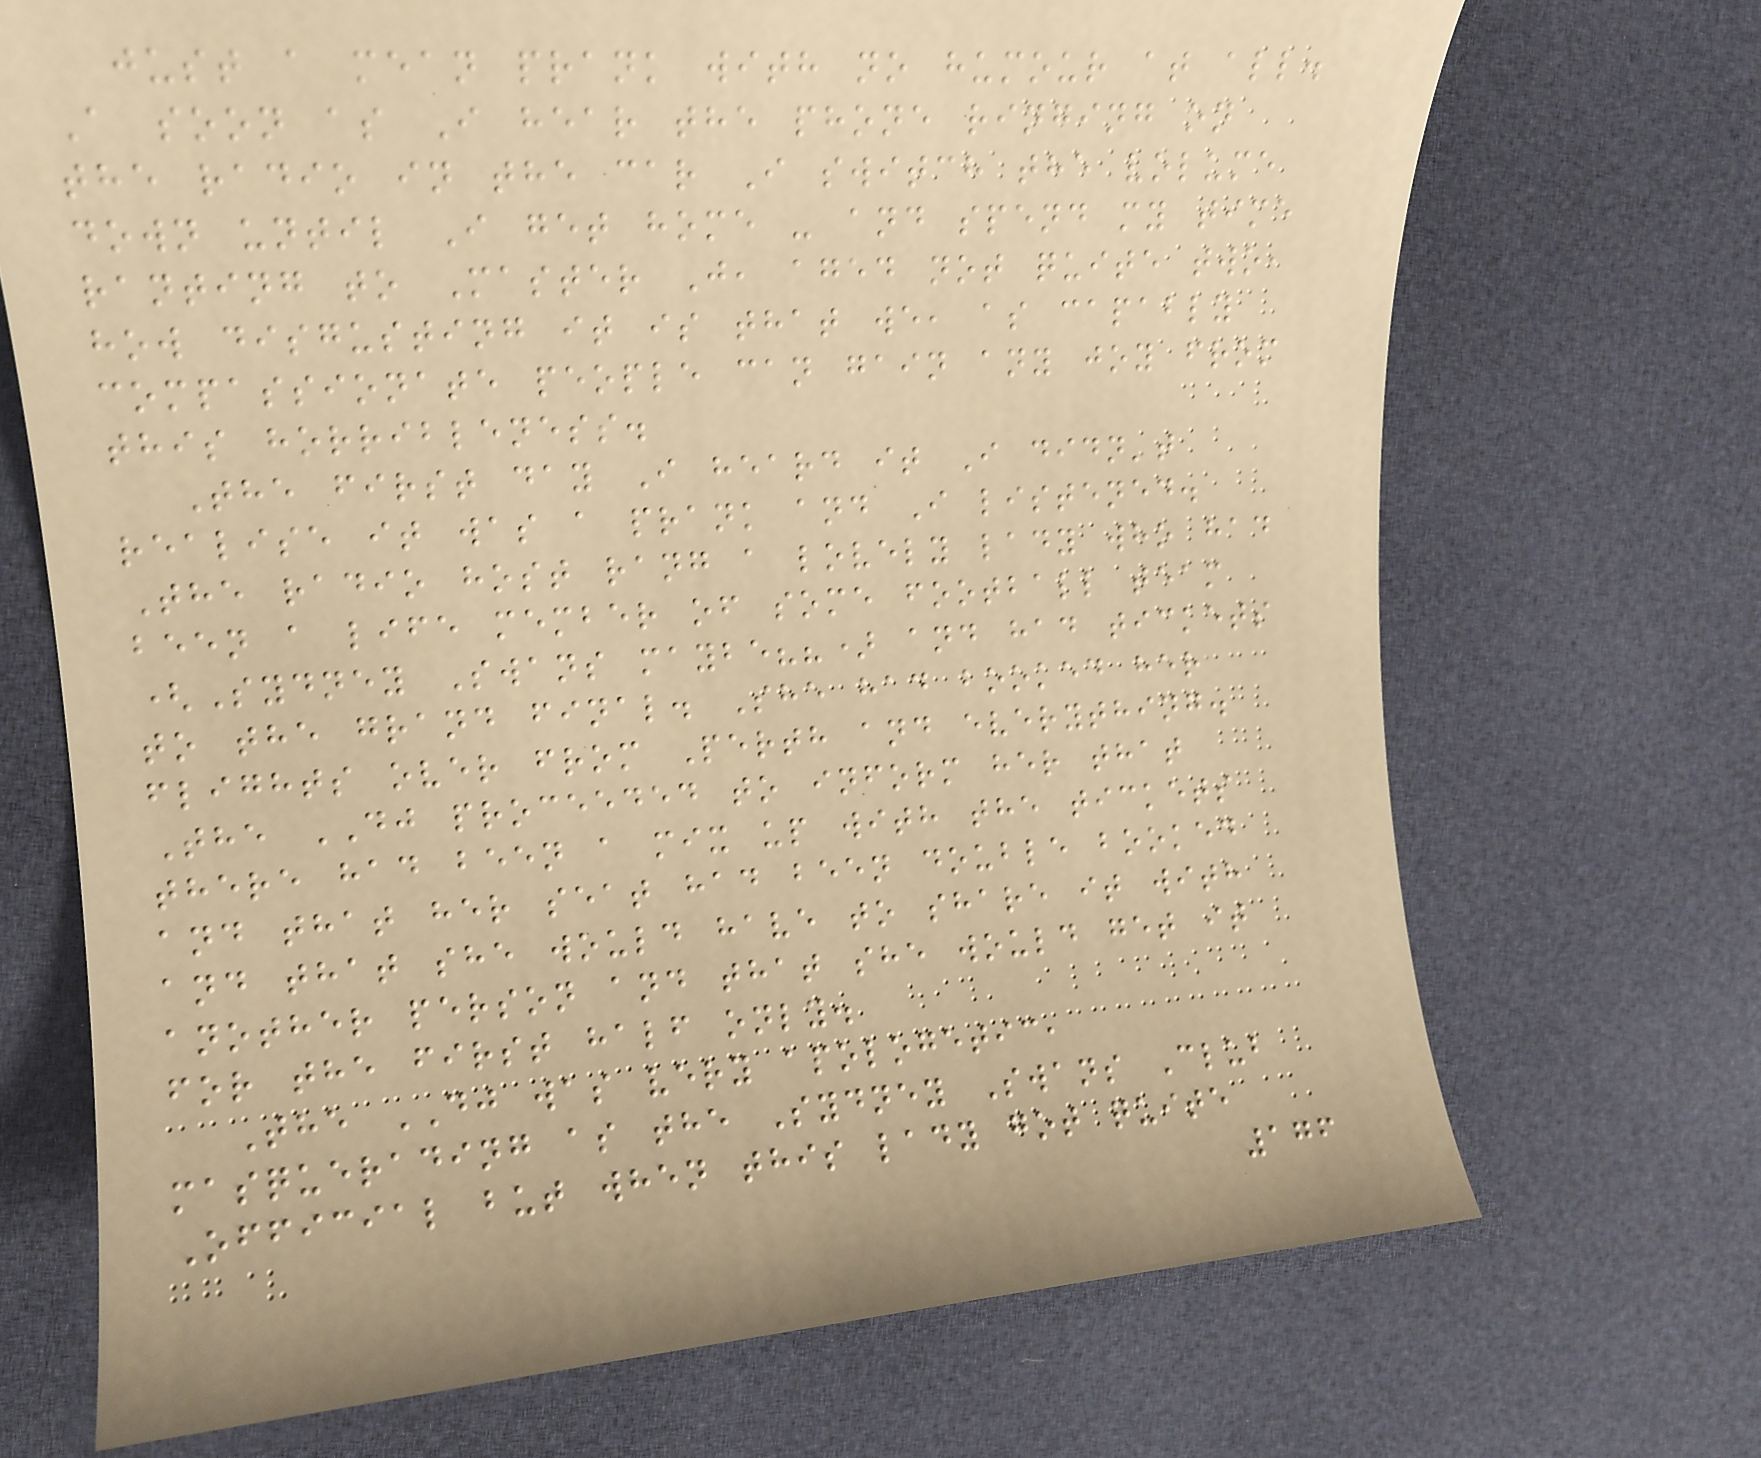just a mean prank with no humour at all.
A soon as I hear the phone ringing on
the radio in the car I switch the volume
down until I get home - and spend my time
ranting to Master J, aged not quite two,
how disgusting it is that we, as capably
compassionate people can gain any joy from
this horribleness.
The first day I heard it I didn't
realise it was a prank and I listened.
The radio host rang a lovely lady who had
been a life member of some football team
(Sydney Swans maybe??) and had tickets
to the grand final. She had booked her
flights over from Perth and everything.
The DJ proceeded to inform her that
there had been a mix up with the tickets
and that her seat had been double booked
and that she would have to share it with
another person and that she would get it
for the first half only.
The DJ was very apologetic,
masquerading as the Sydney Swans Club
Official but when this lady got quite
176
